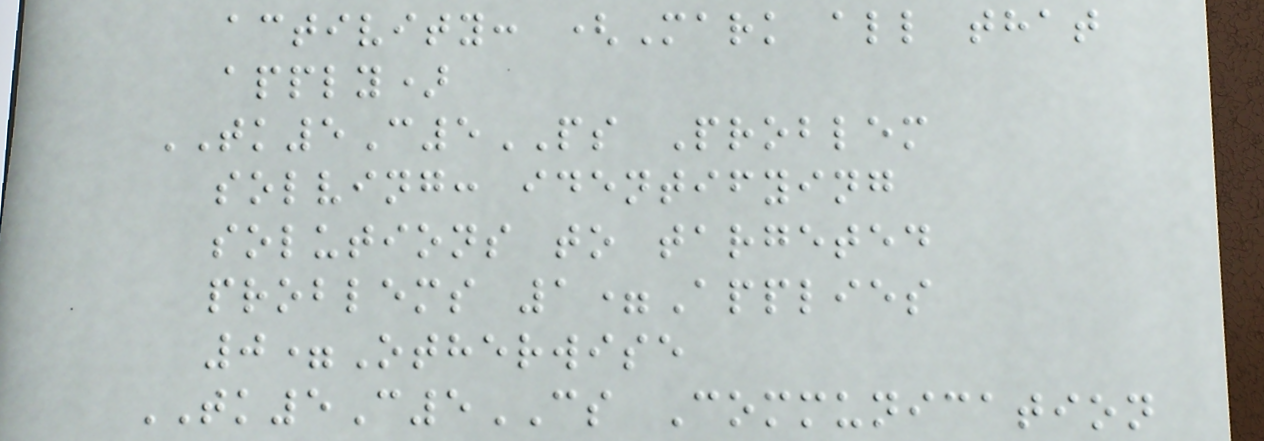activity: (Mark all that
apply)
TK5C5PS Problem
solving: identifying
solutions to targeted
problems 1=Applies
0=Otherwise
TK5C5CS Communication
